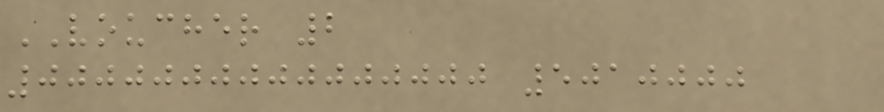VOUCHER 2
0000000000000000 5010000
